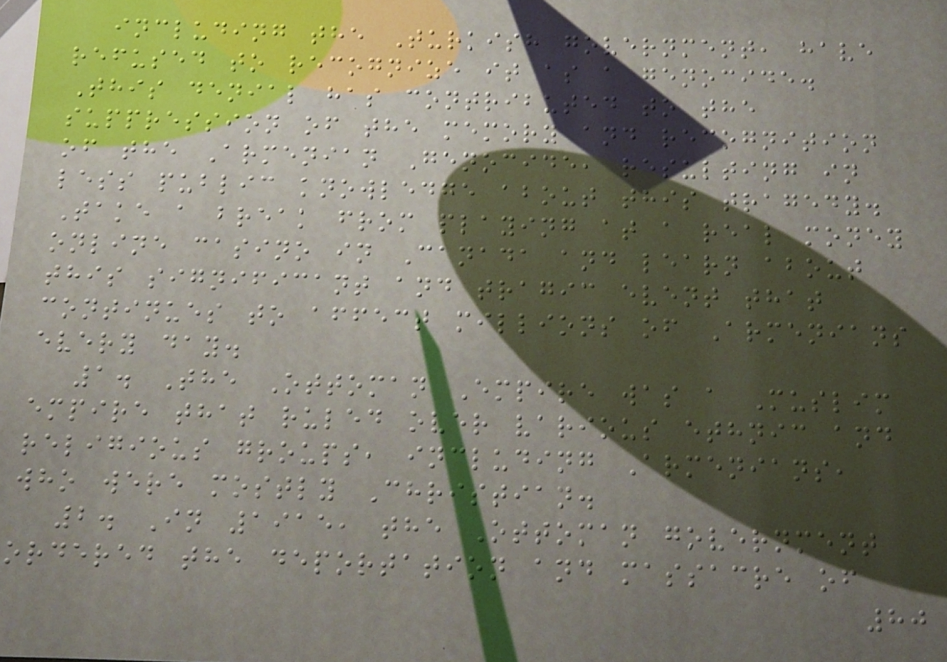including the Turkish government, have
refused to recognize it as a genocide.
This denial has contributed to the
suppression of the memory and recognition
of the Armenian Genocide, resulting in
less public knowledge about this tragedy.
Take a break from playing at a real money
online casino in Canada and learn about
this significant and tragic event that
continues to affect millions of Armenians
every day.
1. The Ottoman Empire was a Muslim
empire that ruled over various ethnic and
religious groups, including Armenians,
who were mostly Christian.
2. In 1915, the Ottoman government
ordered the deportation and massacre of
80
